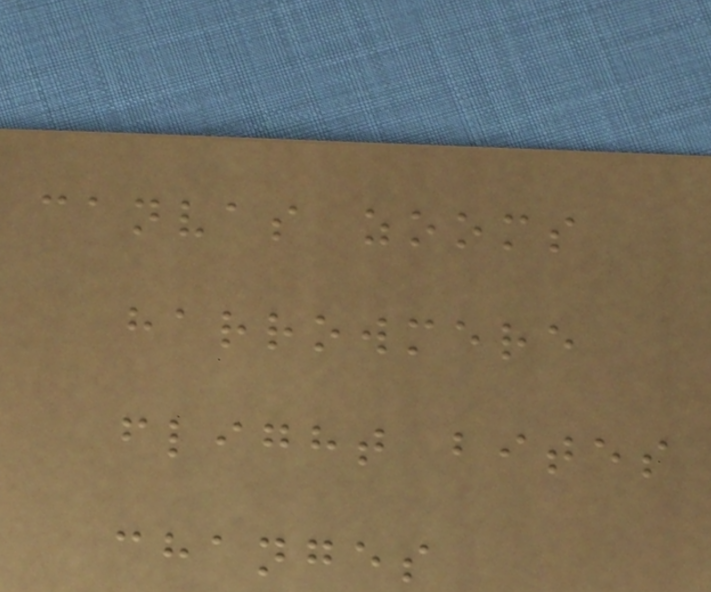canvas zooms
harrowmere
flight bites
changes
